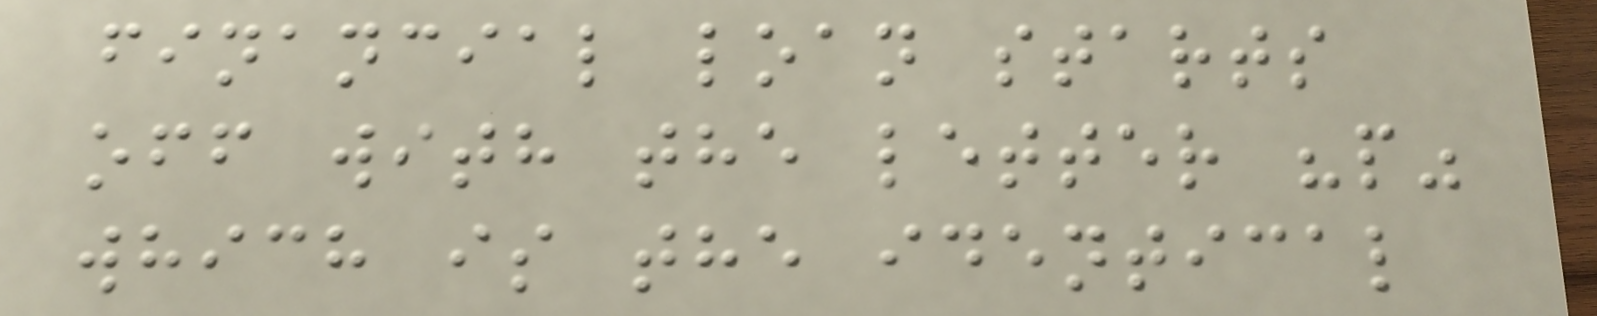financial loan starts
off with the letter "p"
which is the identical
